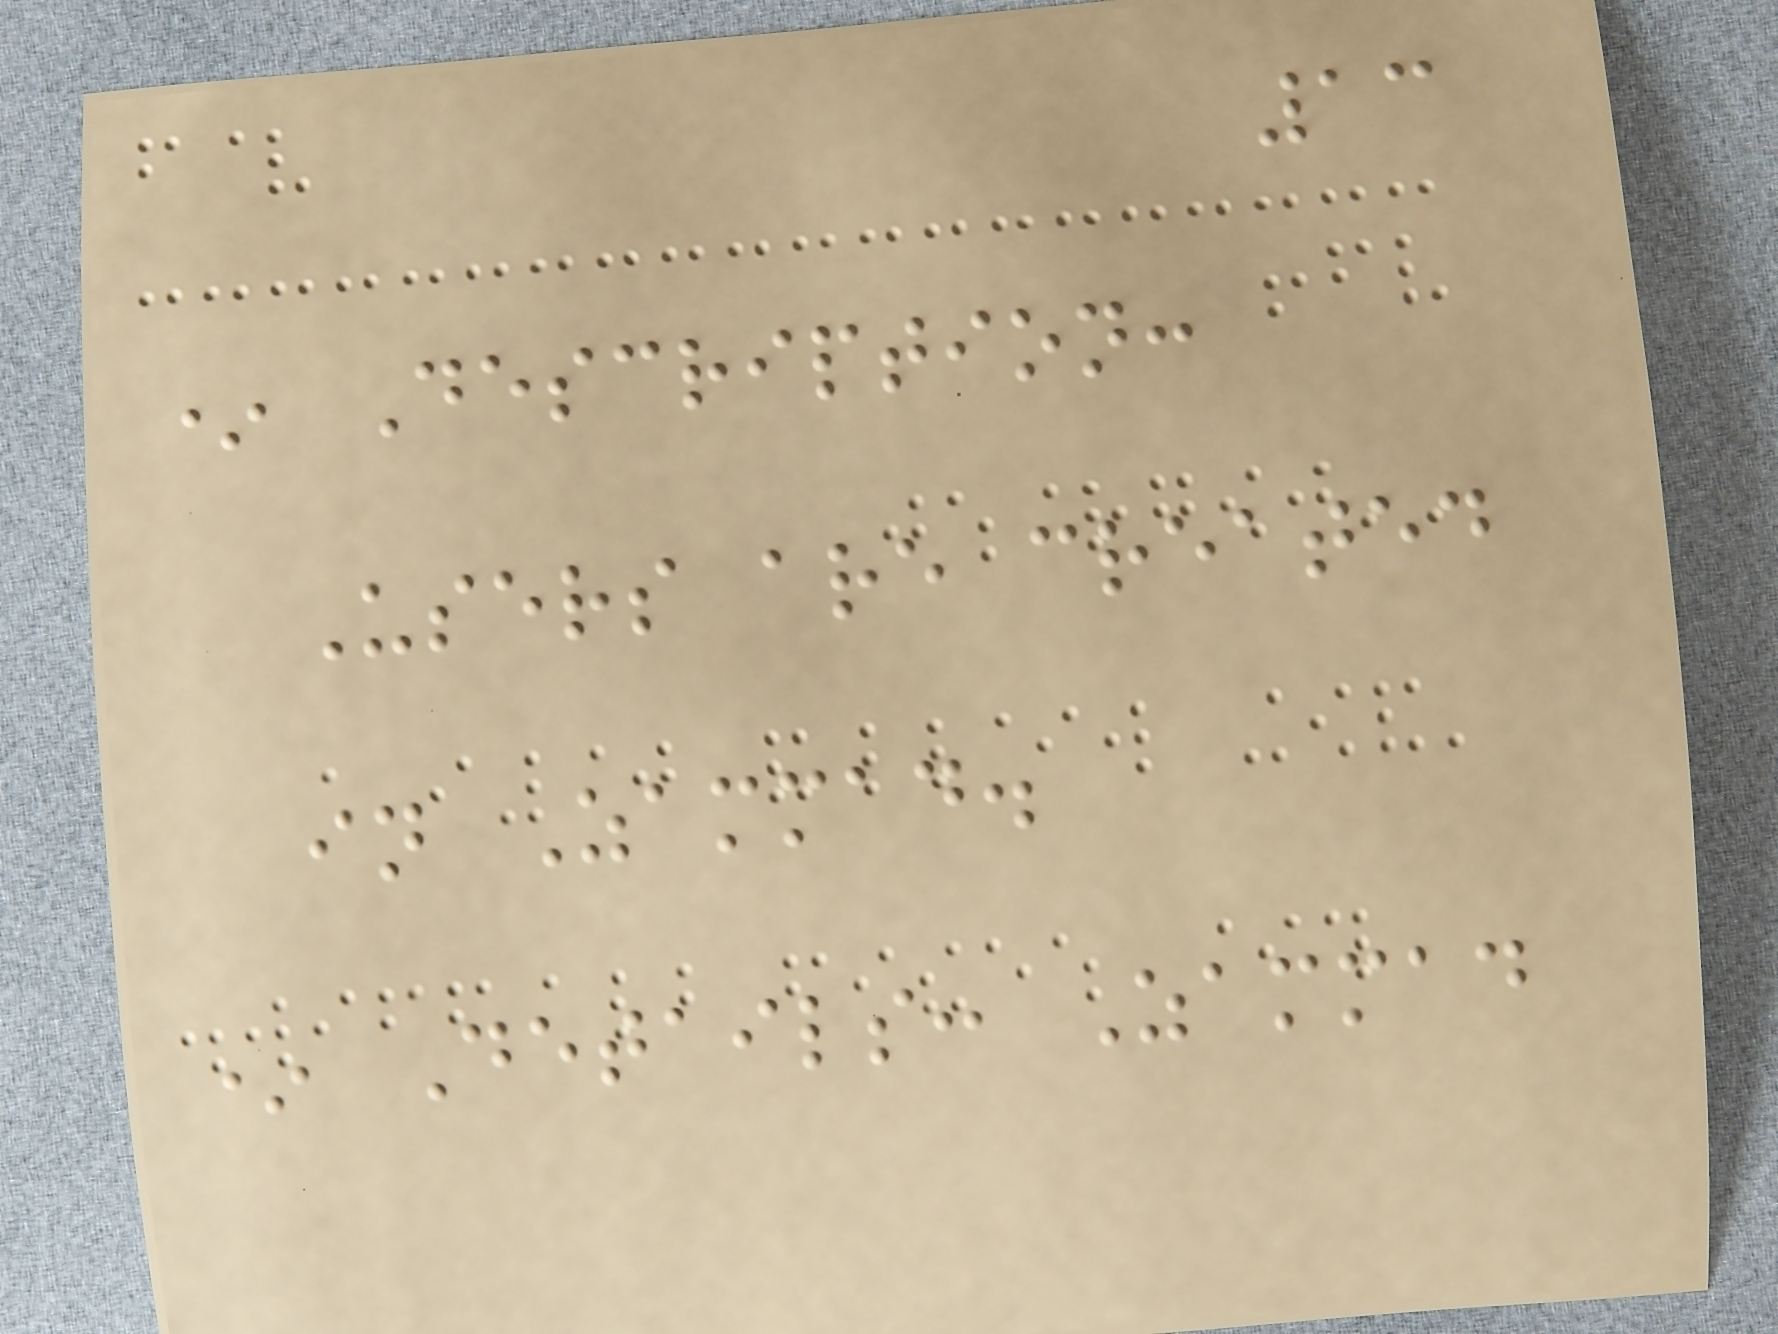13
* Description:
Users are created
in Zammad.
* Details: Zammad
